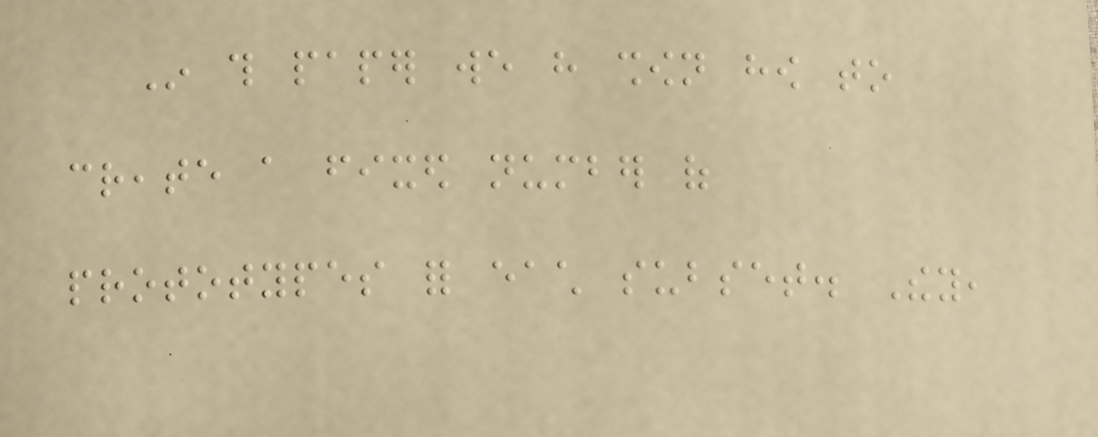In this paper we have shown how to
create a fixed number of
prototypes for each subset. They,
